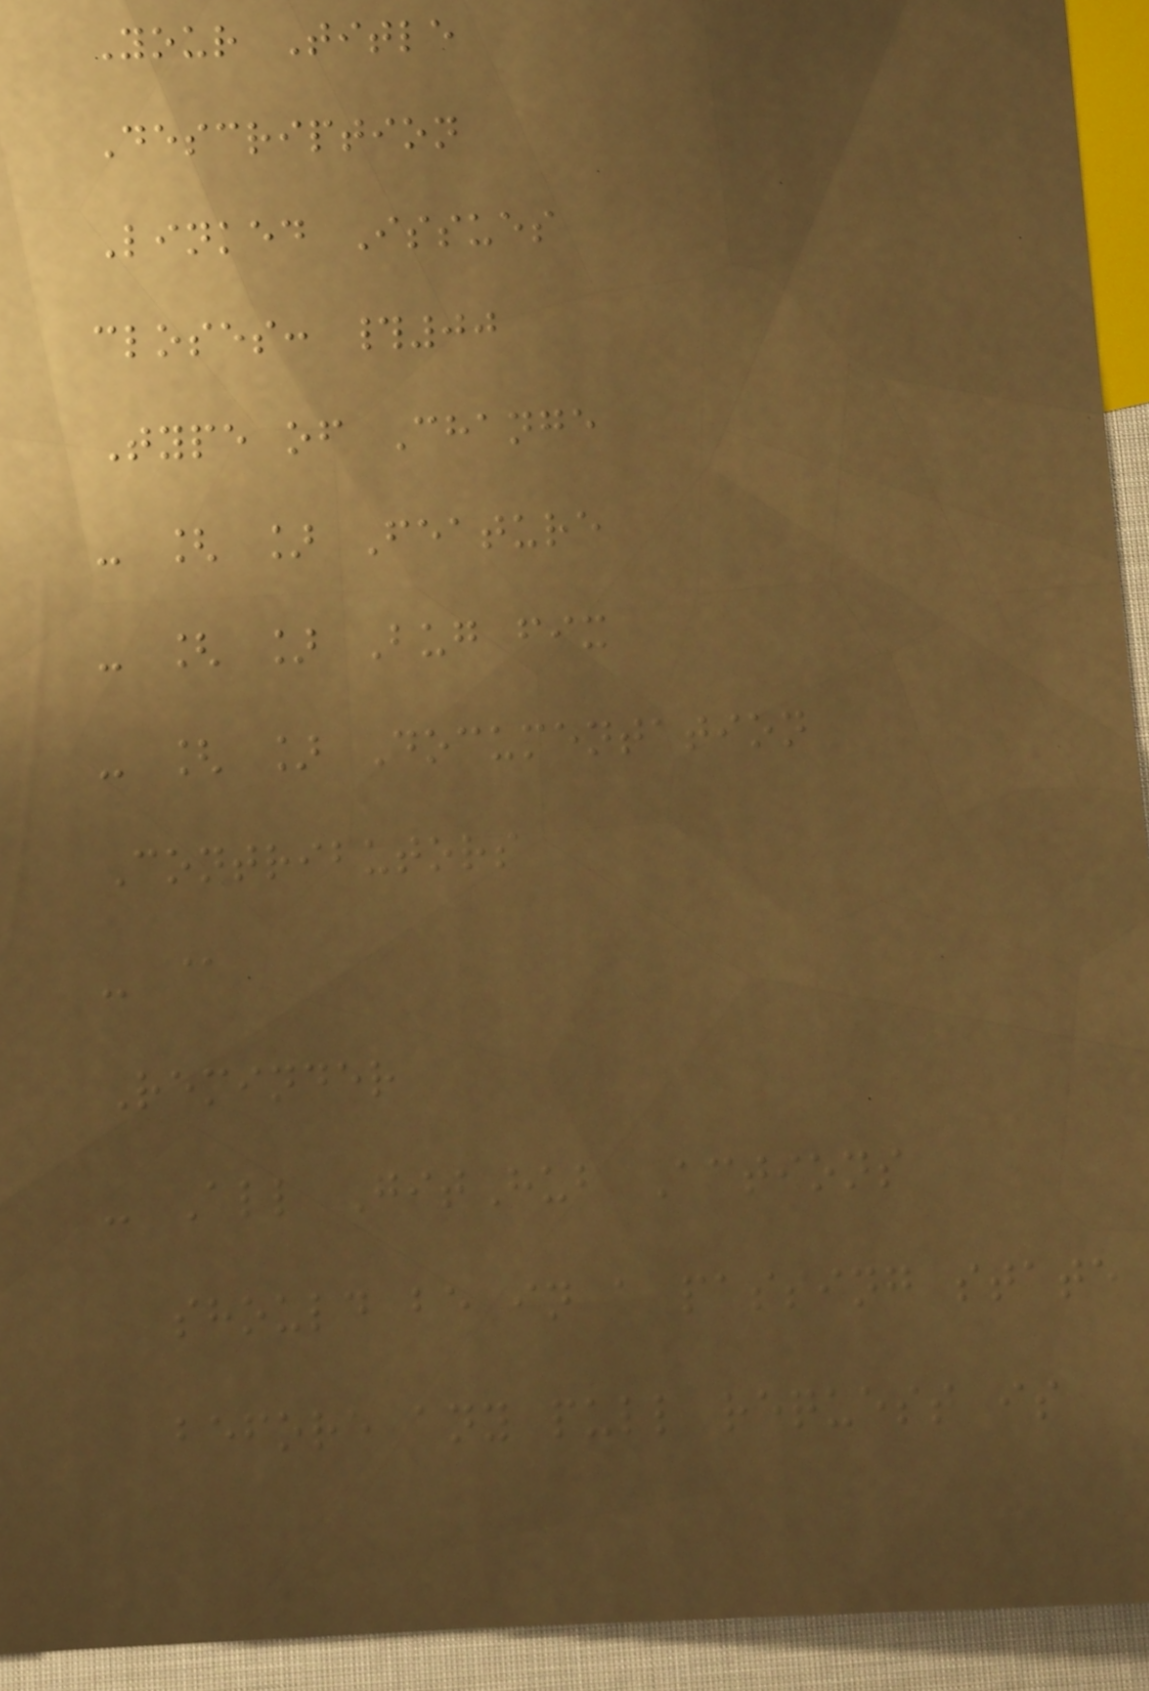Your Title
Description
Linked Issues
closes: #00
Type of Change
- [ ] Feature
- [ ] Bug fix
- [ ] Documentation
Contributors
- @
Reminder
- All GitHub Actions
should be in a passing state
before any pull request is
